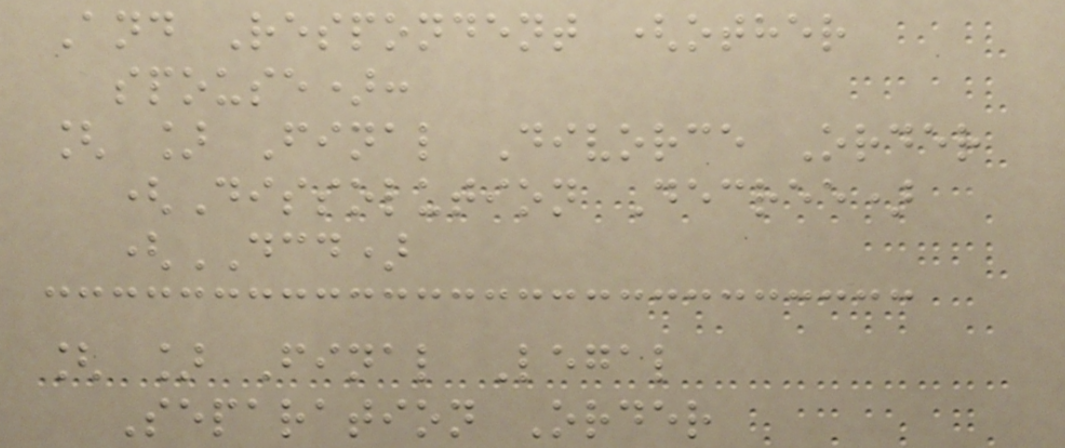And Respondent (other
spouse):
[ ] Final Divorce Order
(Dissolution Decree)
(DCD)
[ ] Final Legal
Separation Order
